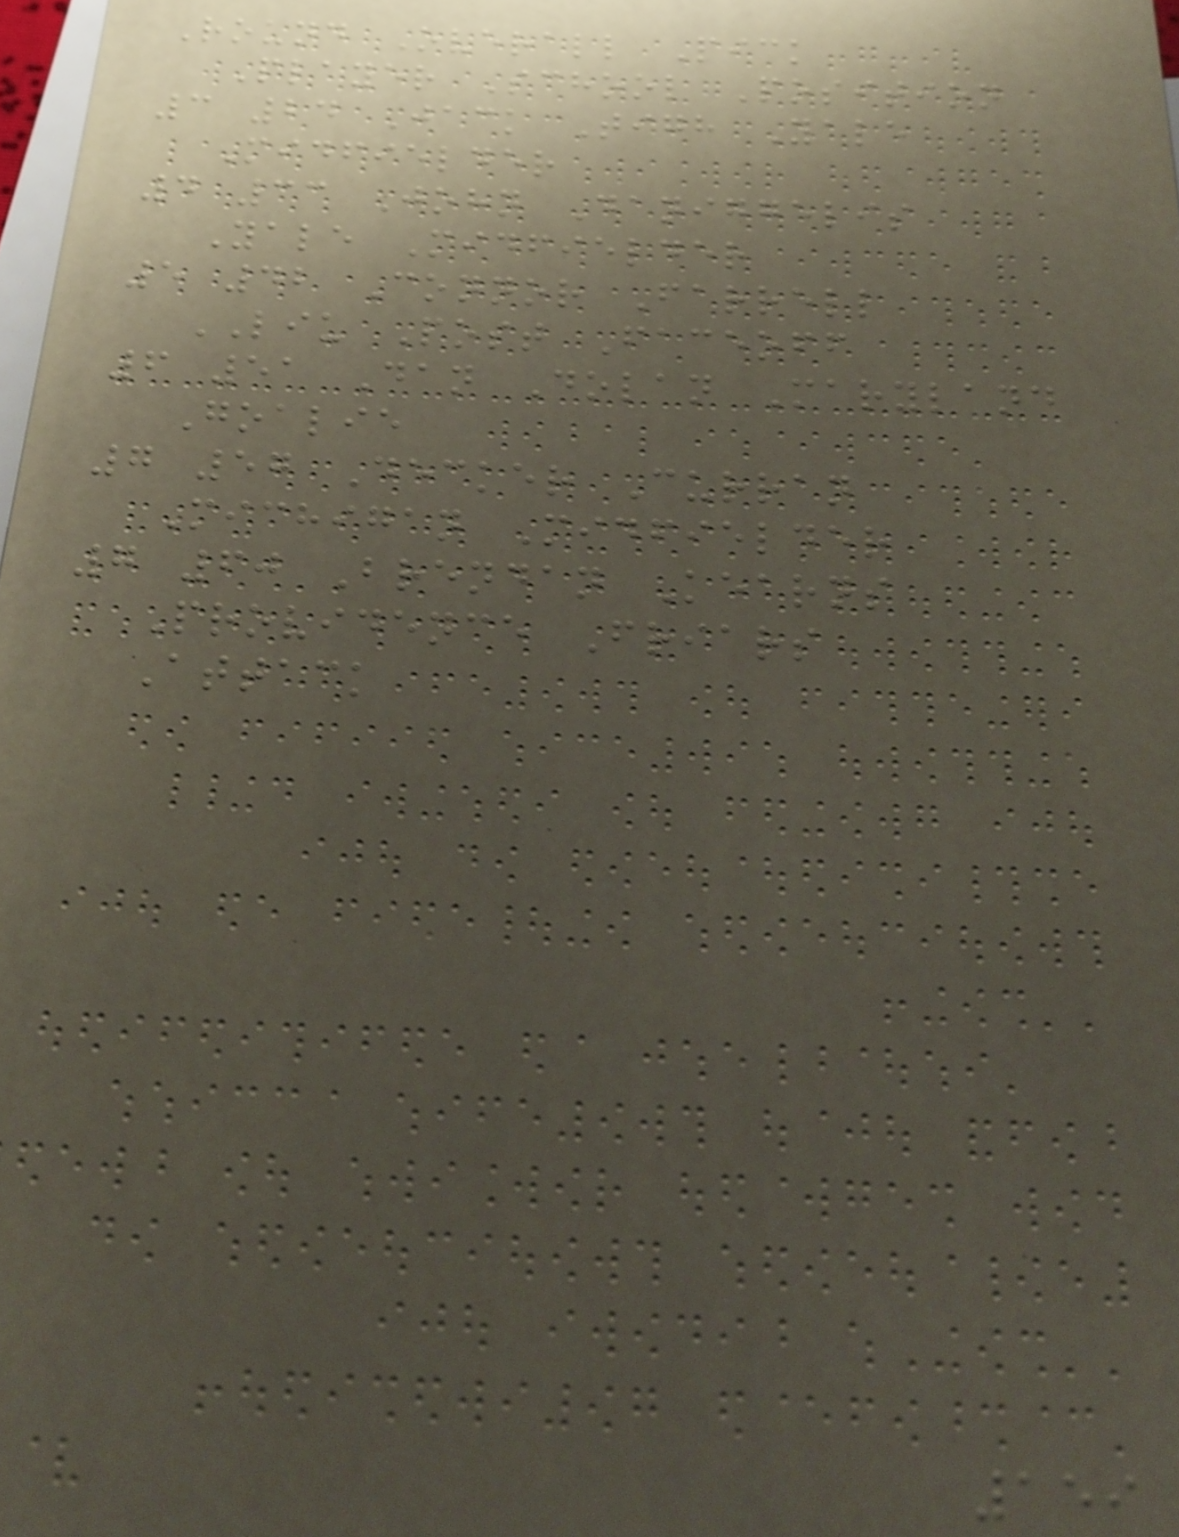Round Overall Pick
Player School Position
3 24 Jack Tigh Yale
Midfielder
4 33 John Daniggelis
Yale Midfielder
5 42 Connor Farrell
LIU Post Faceoff
6 51 Dan Dolan Maryland
Goalie
7 57 Decker Curran
Michigan Midfielder
7 60 Brendan Kearns
Providence Friars
Attack
159
